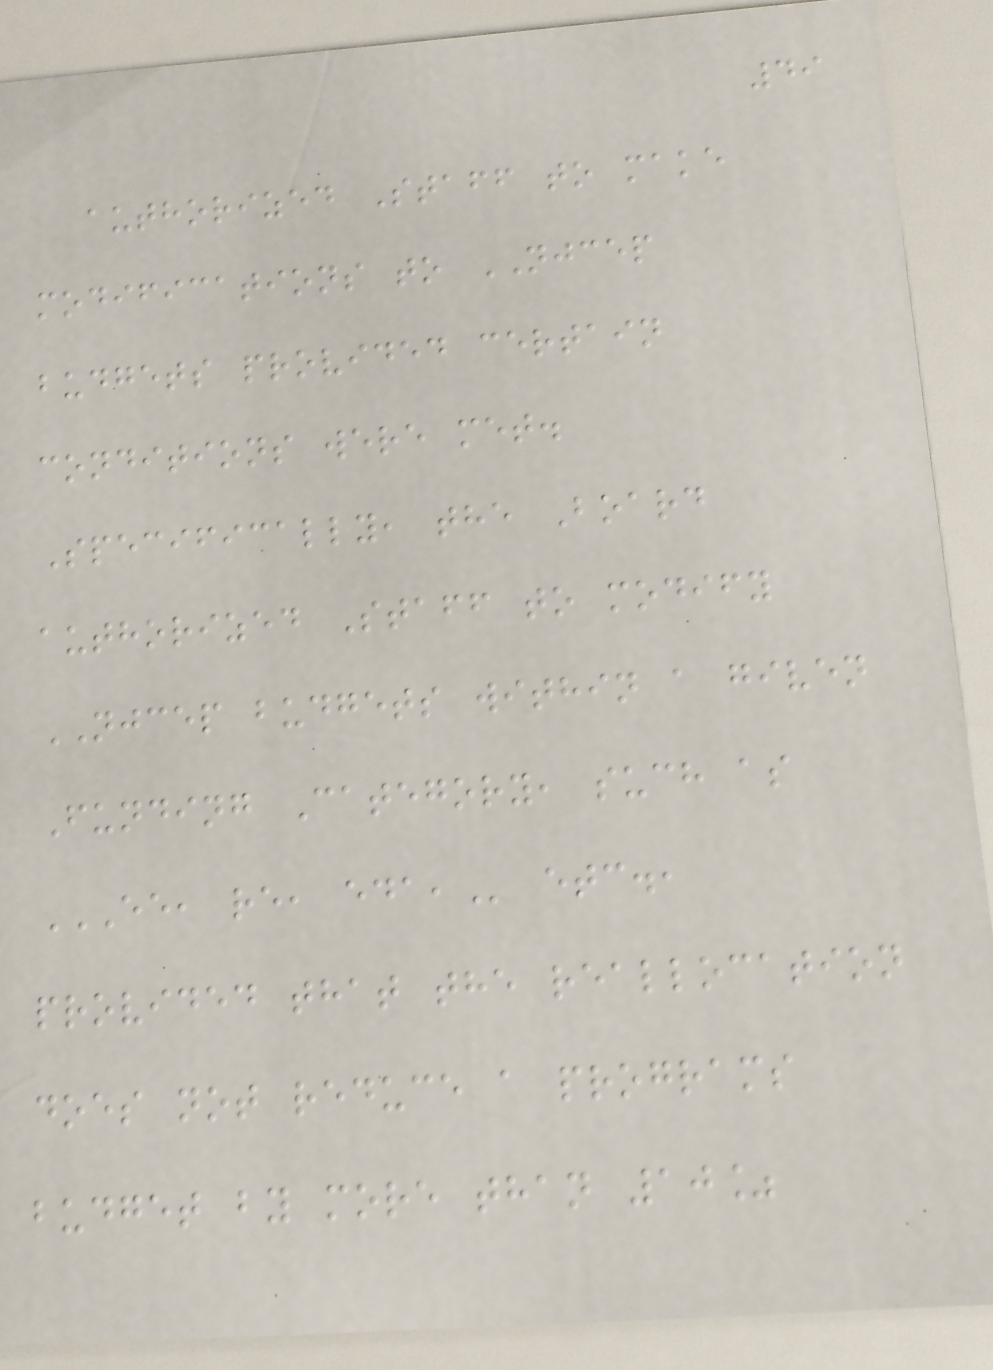49
authorized Staff to make
modifications to NJCEP
budgets provided certain
conditions were met.
Specifically, the Board
authorized Staff to modify
NJCEP budgets within a given
Funding Category, such as
EE, RE, EDA, etc.,
provided that the reallocation
does not reduce a programs
budget by more than 10%
